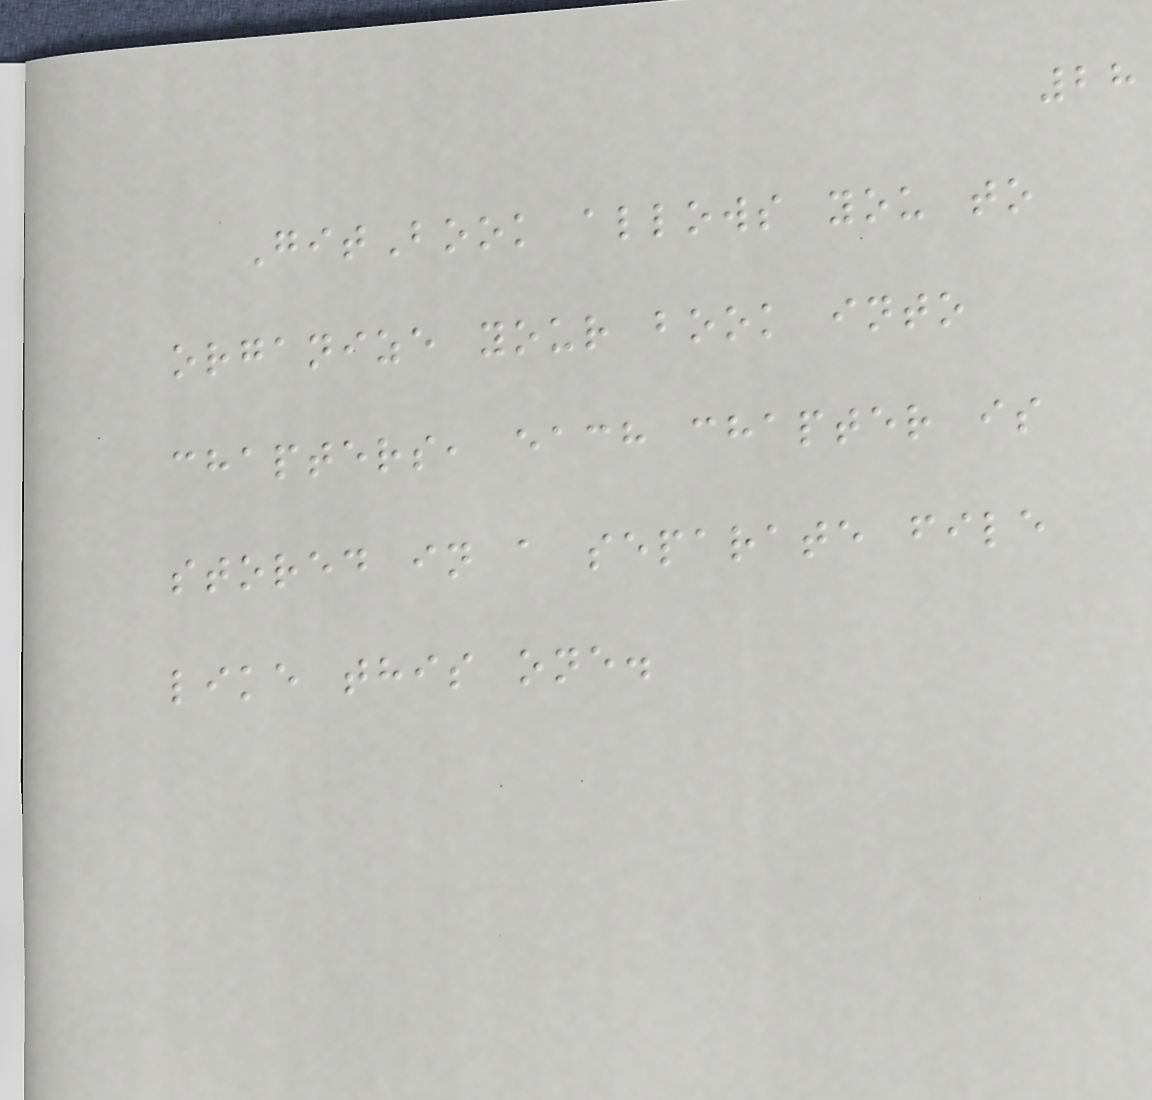28
GitBook allows you to
organize your book into
chapters, each chapter is
stored in a separate file
like this one.
